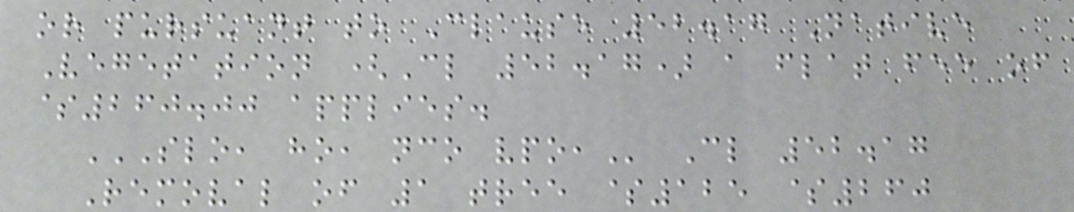or pursuant to Clause 52.17 Native
Vegetation (Cl 52.17) a flat fee of
$260.00 applies.
SLO, HO, NCO VPO, Cl 52.17
Removal of 1 tree $125 $260
